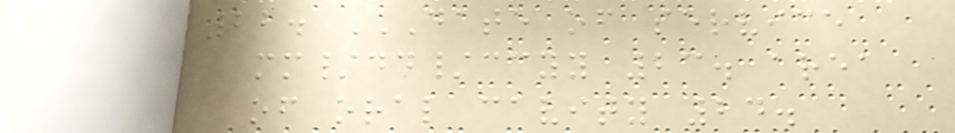22. DATE OF SERVICE
MM/DD/CCYY 23. AREA
OF ORAL CAVITY 24.
